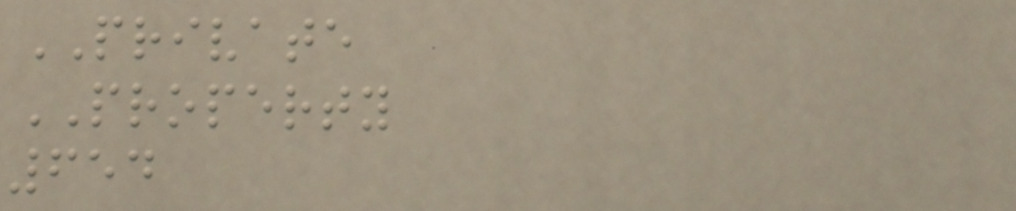PRIVATE
PROPERTY
654
